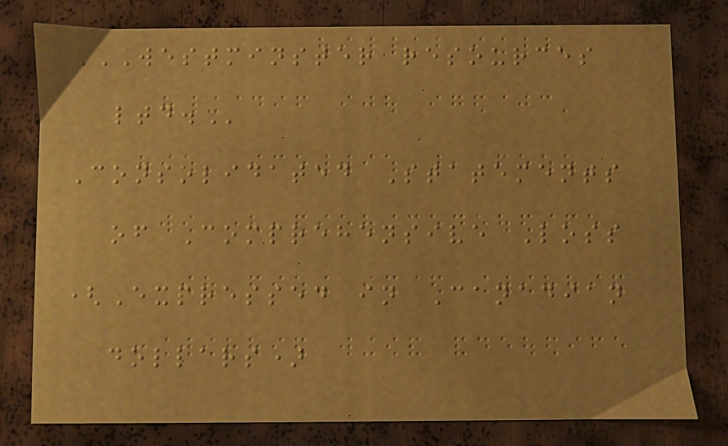WESTMINSTER RESOURCES
LTD.
Consolidated Statements
of Comprehensive Loss
(Expressed in Canadian
dollars)
